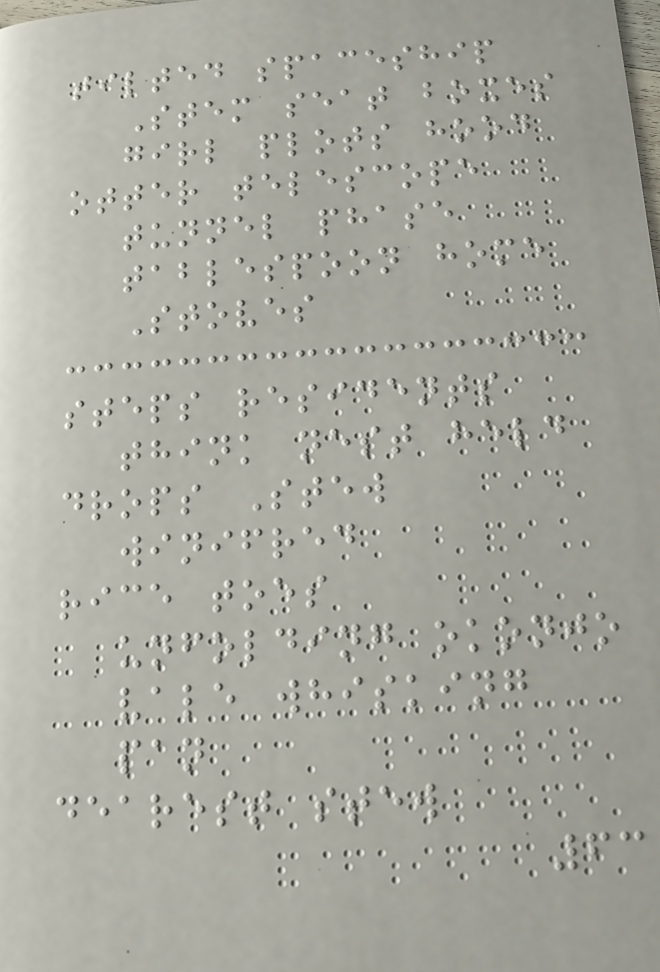tilted spaceship
Stem seat boxes
girl plots hood
otter telescope
tunnel phase
tablespoon home
Stoves
steps residents
think nest held
drops Stew
winifred
rice toes
unfolding okonjo
vale whisking
pan
dearest stew
63
